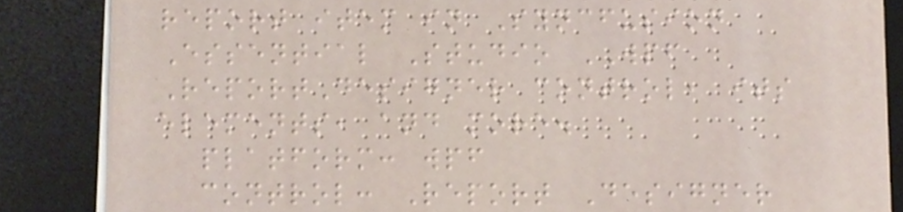report item in Syncfusion
Essential Studio WPF
ReportDesigner control, its
elements, and more.
platform: wpf
control: Report Designer
